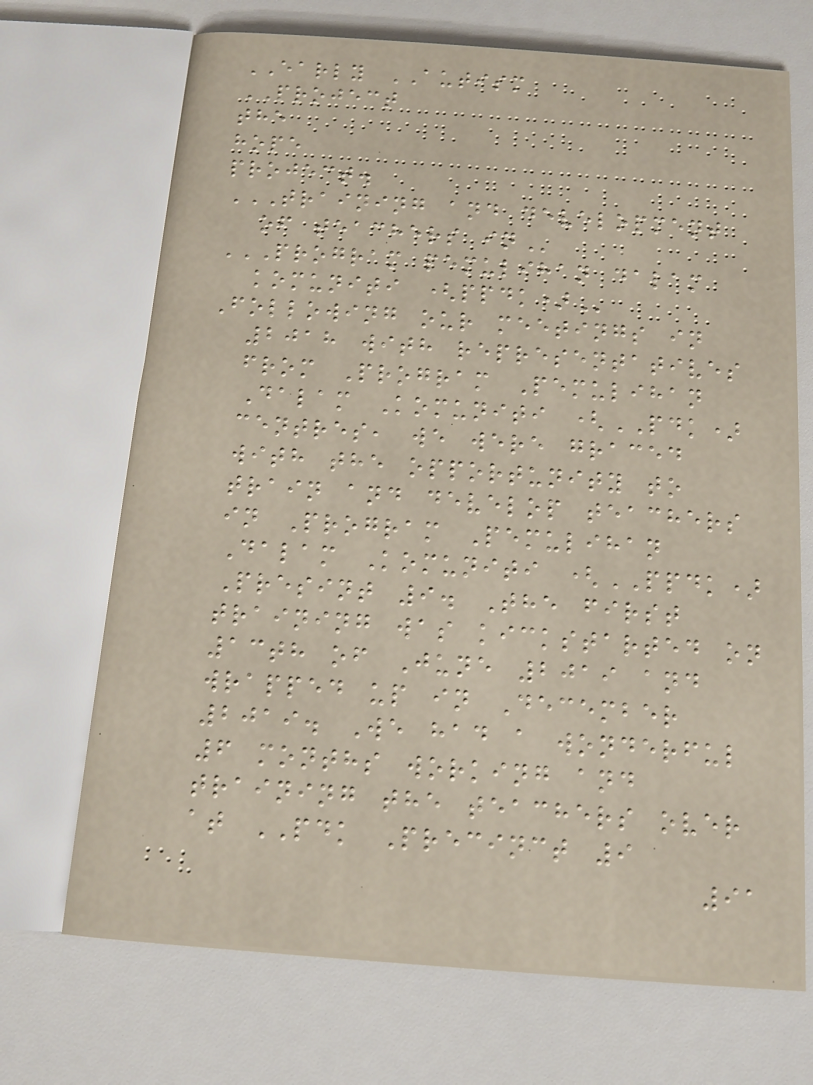EARLY AUTISM
PROJECT
the
hope
project.
TRAINING AND DEVELOPMENT
OF TEACHERS IN
PROGRAM PEMULIHAN DALAM
KOMUNITI (PPDK)
Following our meetings in
2018 with representatives
from Program Pemulihan
Dalam Komuniti (PDK)
centres, we were graced
with the opportunity to
train and develop teachers
in Program Pemulihan
Dalam Komuniti (PPDK)
Presint 9. The first
training was kickstarted on
13th of June 2019 and
wrapped up in December
2019. We had a wonderful
6 months working and
training the teachers over
at PDK Precinct 9
91
